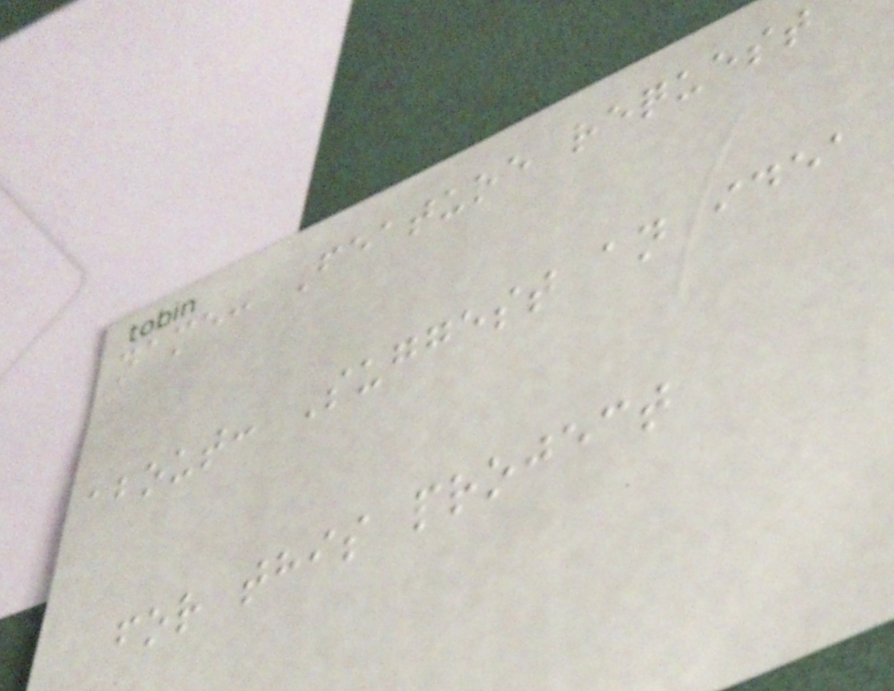name: Feature request
about: Suggest an idea
for this project
